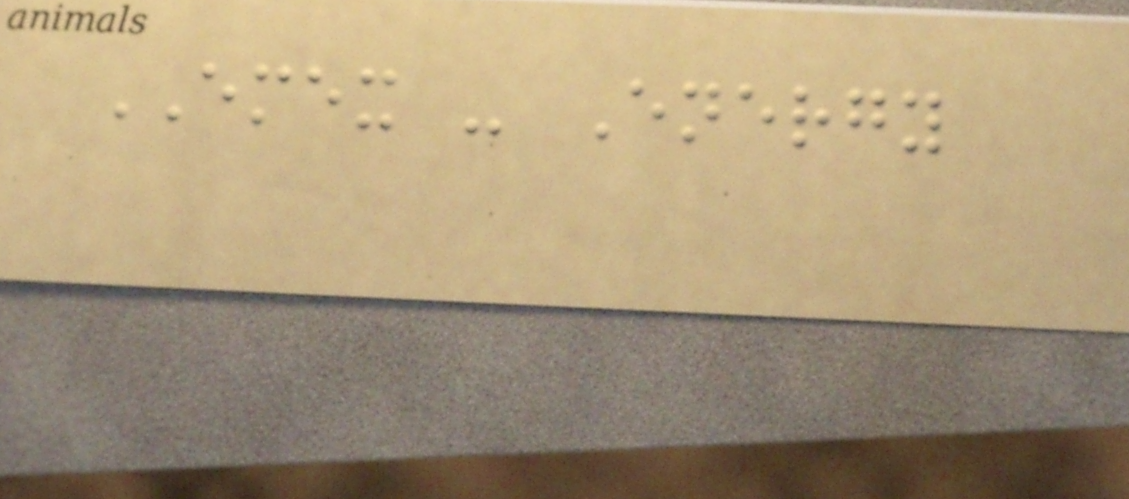EMEX - Energy
